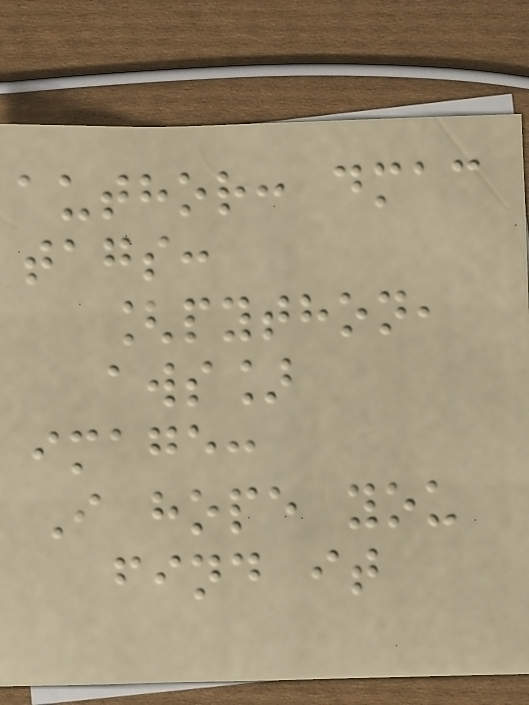author: dmac
tags:
[python,
aws]
image:
I hope you
find it
